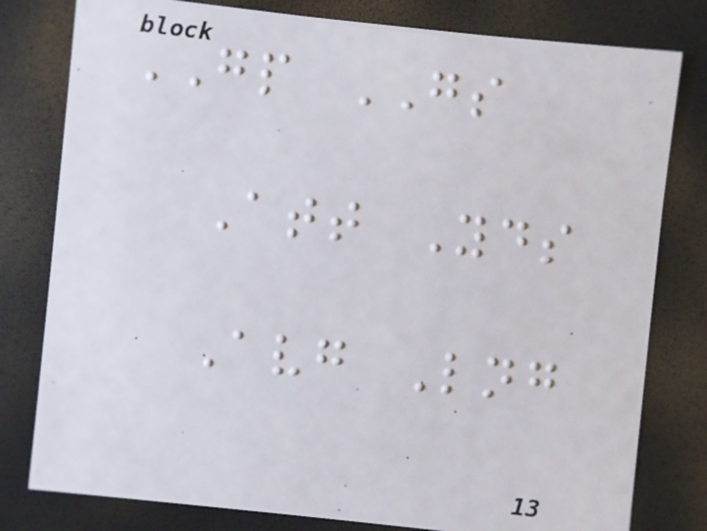GP GS
Att Yds
Avg Lng
